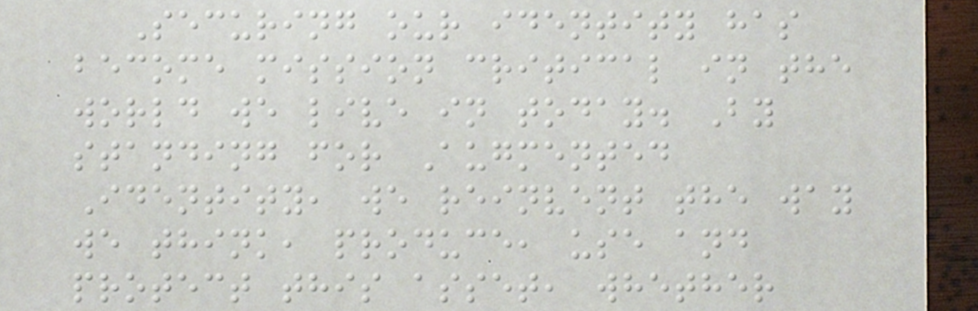Securing our identity has
become mission critical in the
world we live in today. By
standing for Augmented
Identity, we reinvent the way
we think, produce, use and
protect this asset, whether
